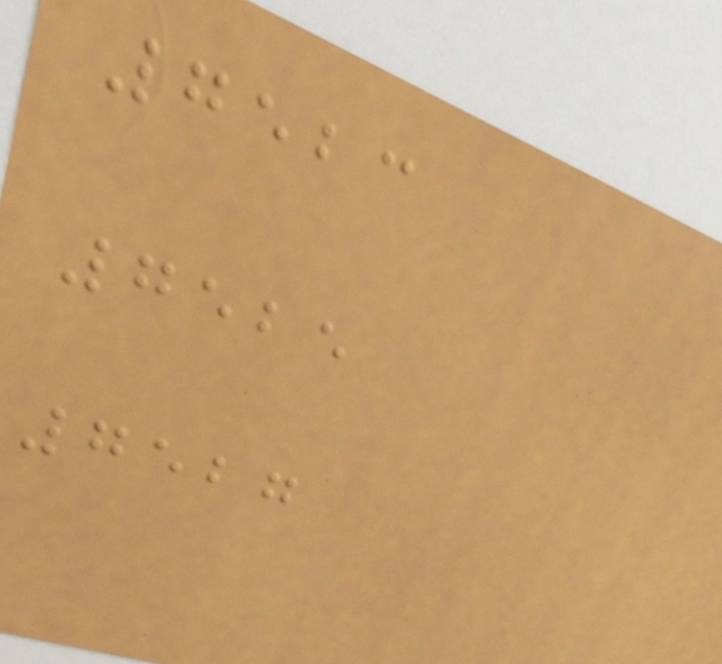7523
7525
7527
